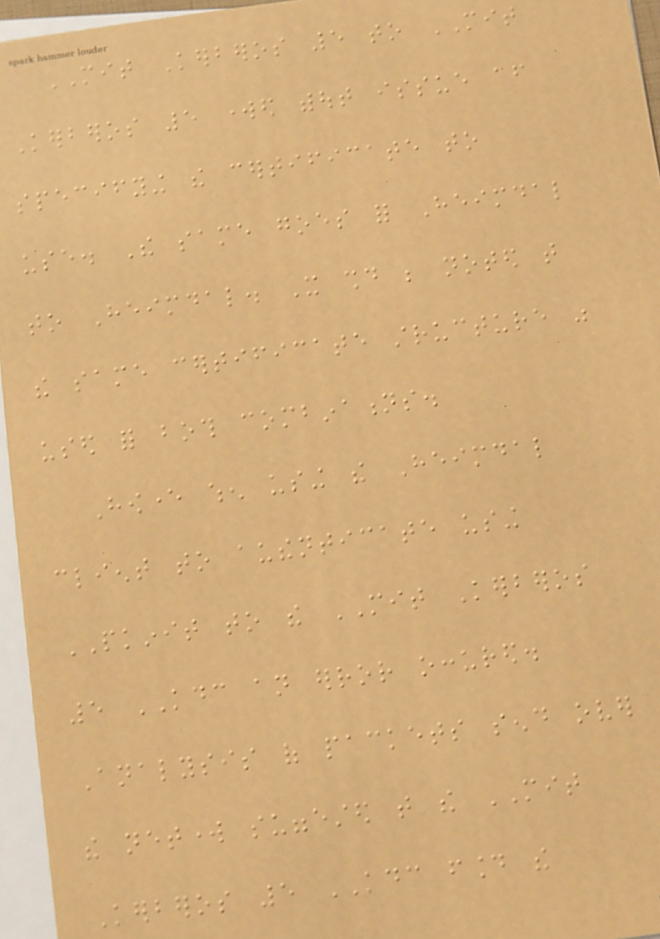MIT Kerberos 5 to MIT
Kerberos 5 worked without issue after
specifying the certificate to
use. The same goes for Heimdal
to Heimdal. It should be noted that
the same certificate structure was
used for both combinations.
However when using the Heimdal
client to authenticate using
PKINIT to the MIT Kerberos
5 KDC an error occured.
Analysis of packets send over
the network suggested that the MIT
Kerberos 5 KDC found the
